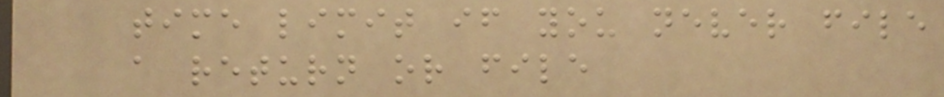time limit if you never file
a return or file
